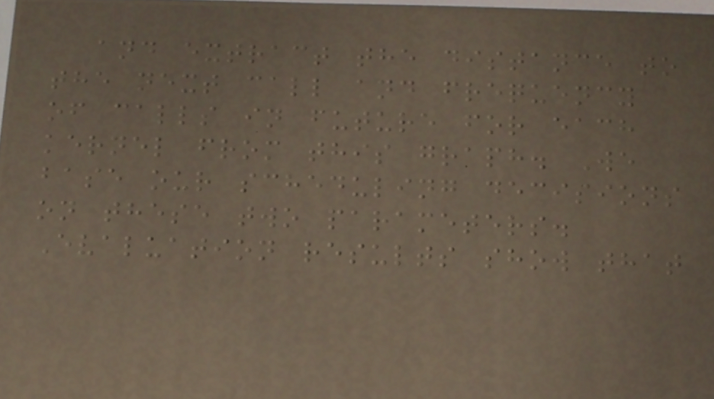and extract the distance to
the next call and frequency
of calls in future for each
kernel from this graph. We
base our scheduling decisions
on these two parameters.
Evaluation results show that
